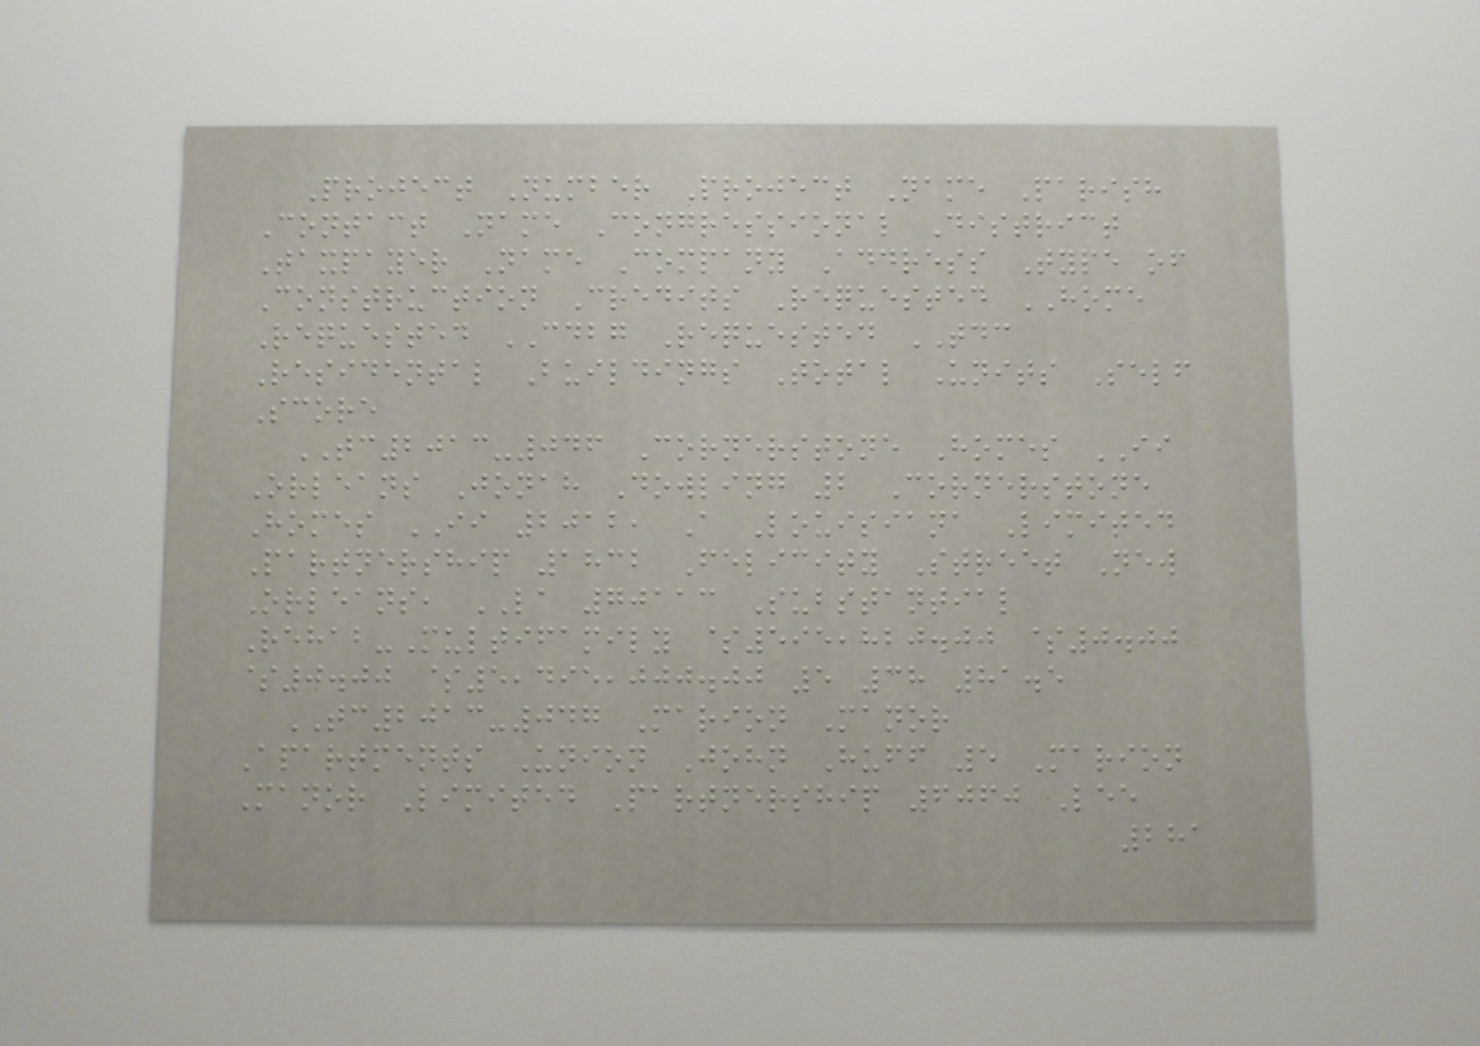Project Number Project Name Parish
Contact Name Congressional District
Taxpayer Name Company Address Type of
Construction Credits Requested HOME
Requested CDBG Requested TDC
Residental Buildings Total Units Self
Score
TC2013-046 Cornerstone Homes II
Orleans Jonah Dowling 2 Cornerstone
Homes II 2012, A Louisiana Limited
Partnership 1832 Felicity Street New
Orleans, LA 70113 Substantial
Rehab-Multifamily $595,820.00 $0.00
$0.00 $5,495,000.00 5 38 81.5
TC2013-047 Marion Manor
Apartments Union John Huff 5 Marion
Manor Limited Partnership 6060 Lee
281
